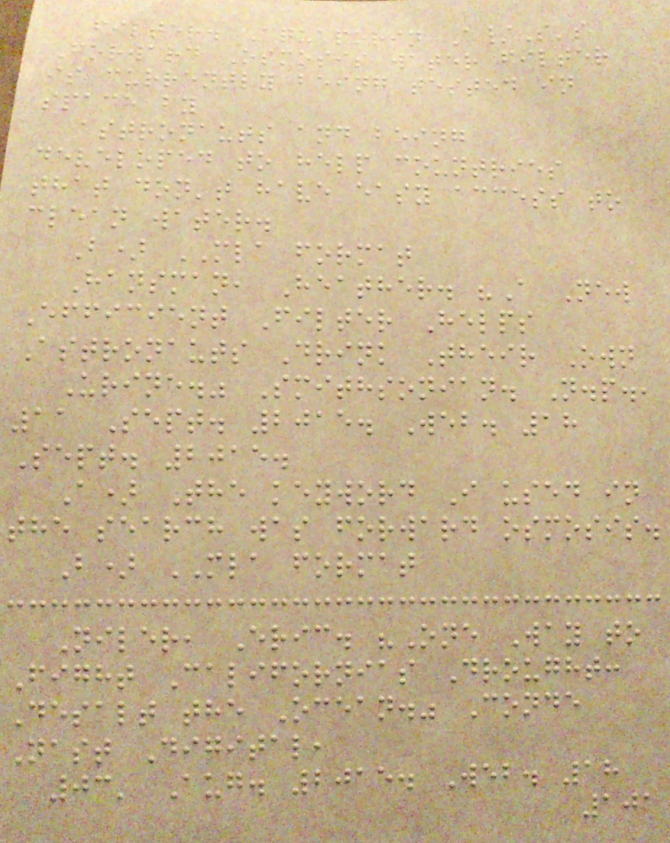filter. Aquaporin A/S's
Forward Osmosis water filter
is currently being tested in
space by
astronauts and being
developed to help countries
that don't have easy access to
clean water.
B) MLA format
Hansman, Heather. "A New
Efficient Filter Helps
Astronauts Drink Their Own
Urine." Smithsonian. N.p.,
11 Sept. 2015. Web. 18
Sept. 2015.
A) The keyword I used in
the search was forward osmosis.
B) MLA format
Niler, Eric. "One Way to
Fight Californias Drought:
Desalt the Ocean." Conde
Nast Digital,
03' Aug. 2015. Web. 18
101
